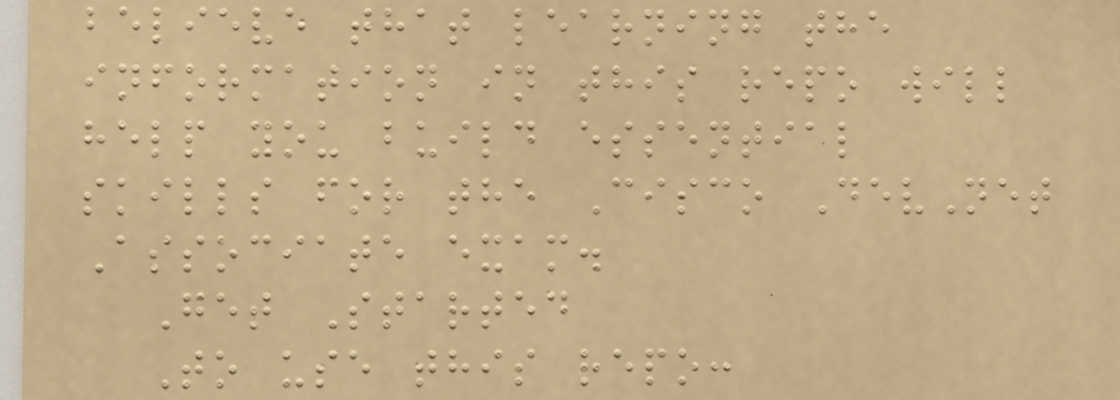believe that learning the
information in this repo will
help you build essential
skills for the Cisco DevNet
Associate exam.
Get Started
To use this repo:
